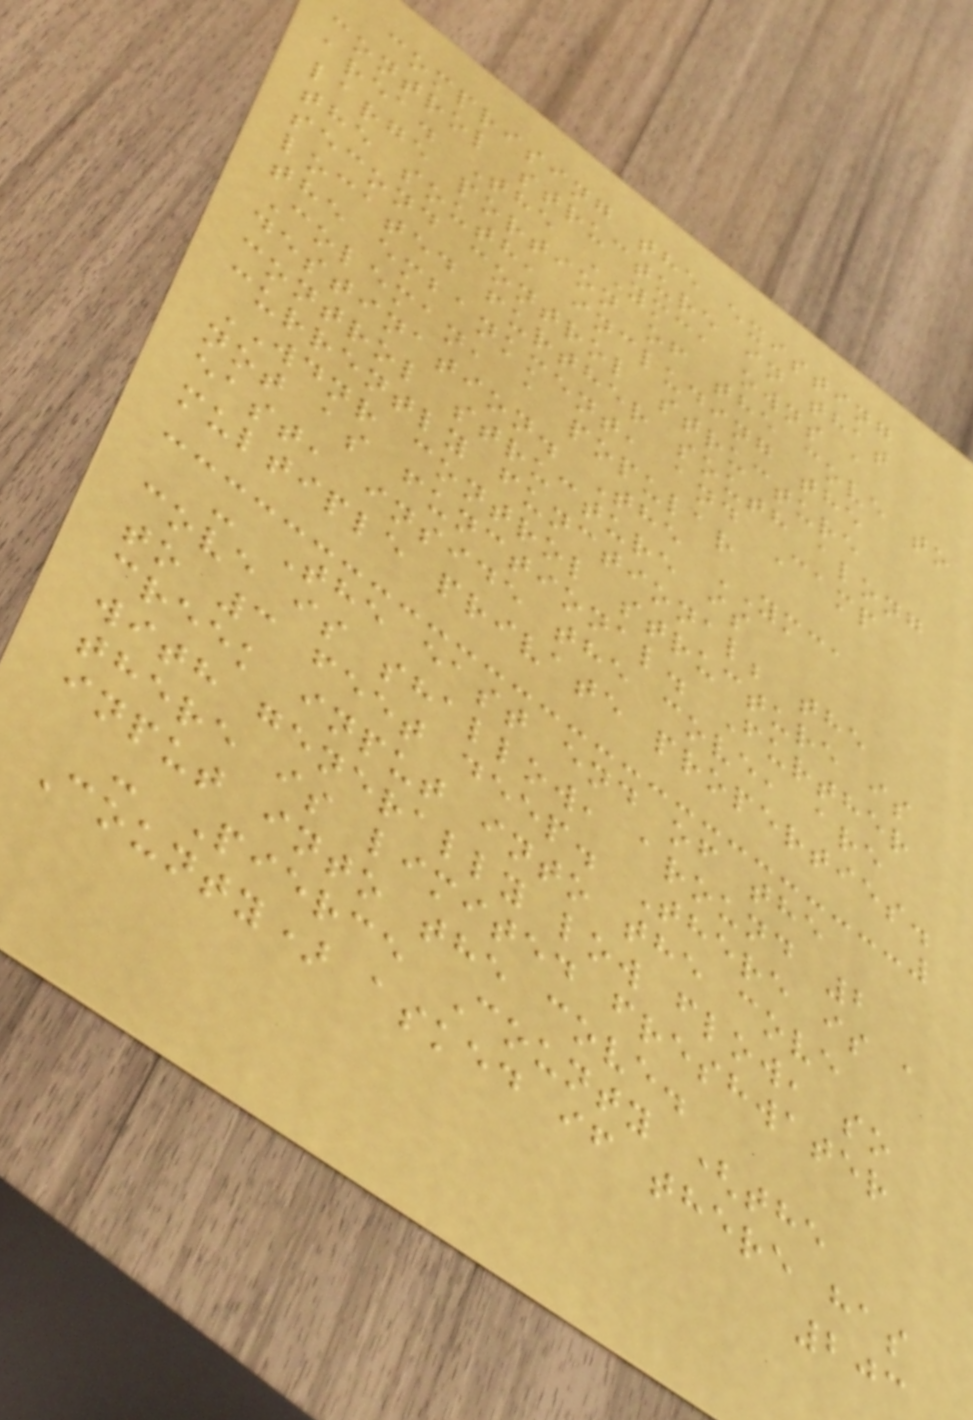comprising the existing
control structure in that
area. The YMCA owns a
large portion of the cove to
the south, including the
second control structure
located further south along
the embankment, and Camp
Coleman, a popular
destination. The YMCA
control structure is
currently functional; the
WDNR control structure is
not as functional. Further
east, inside the cove, are
multiple private properties.
- The east end of the
cove is shallow, around 2
to 3 feet deep. There is a
creek input into the cove
with generally low flow, so
there is limited freshwater
input into the cove.
- Pierce County (the
County) asked if there has
203
